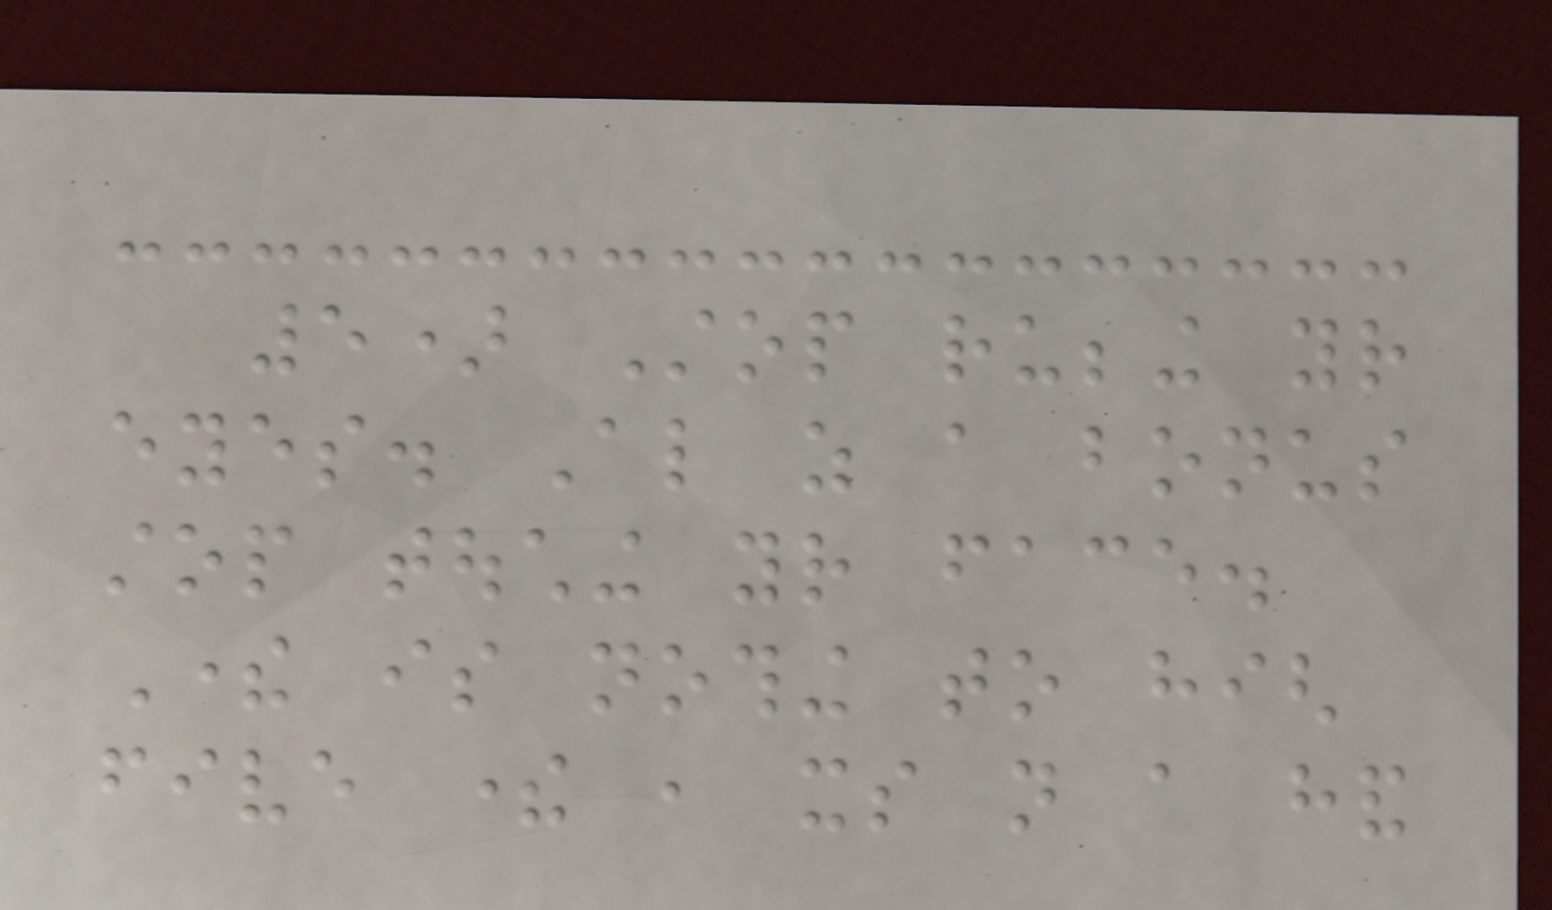5) Stop rubbing your
eyes. Also as a bonus
stop touching your face.
There is nothing to high
five there , its not a hand
